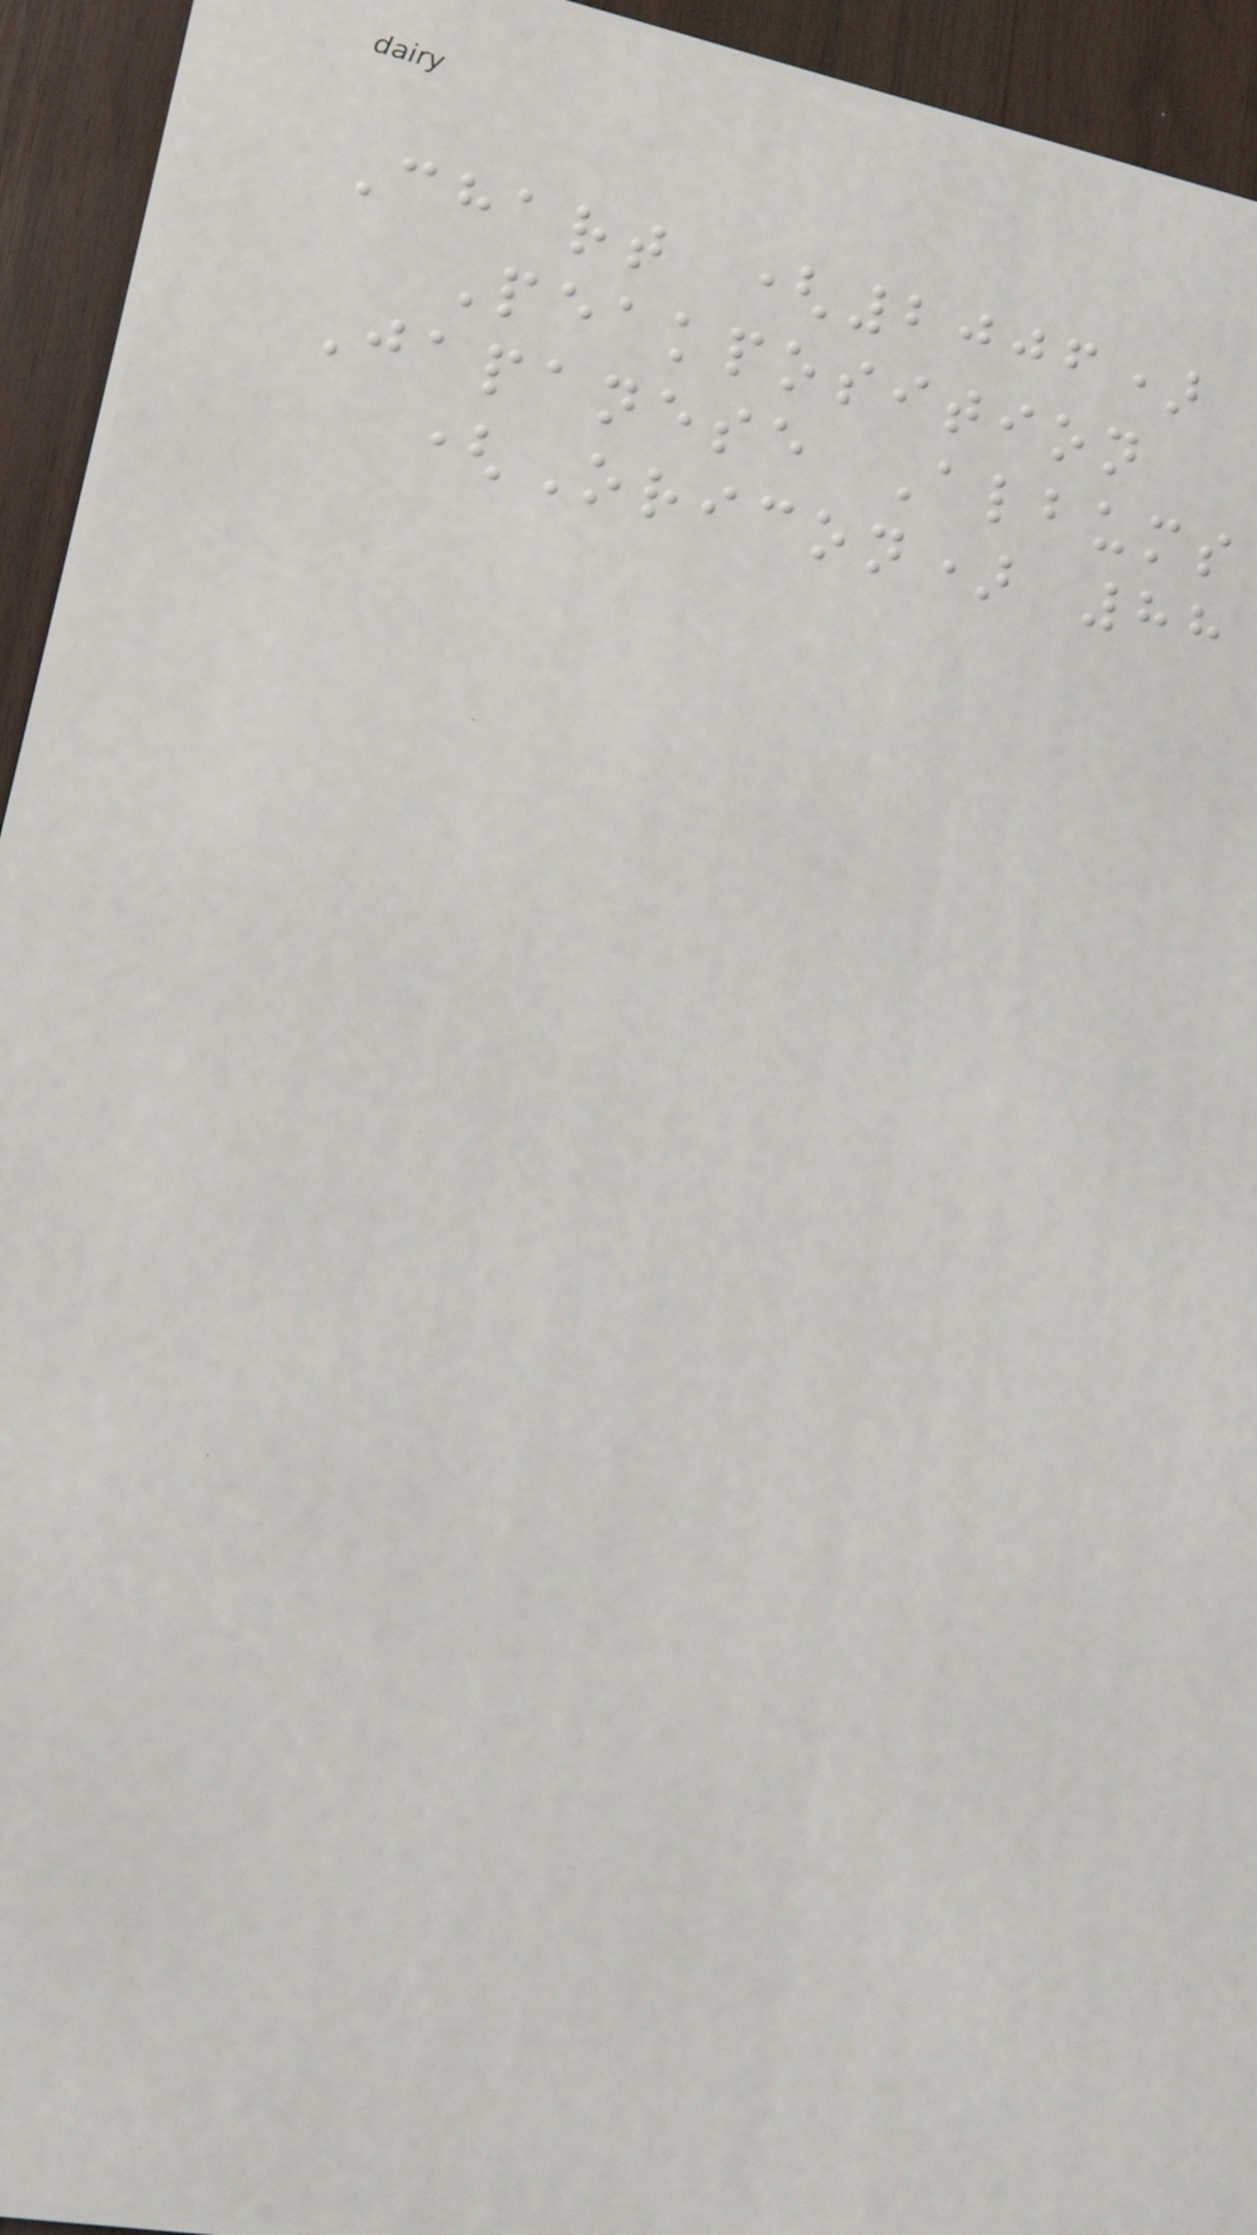Chart (2006)
Peakposition
Japanese Albums
(Oricon) 88
